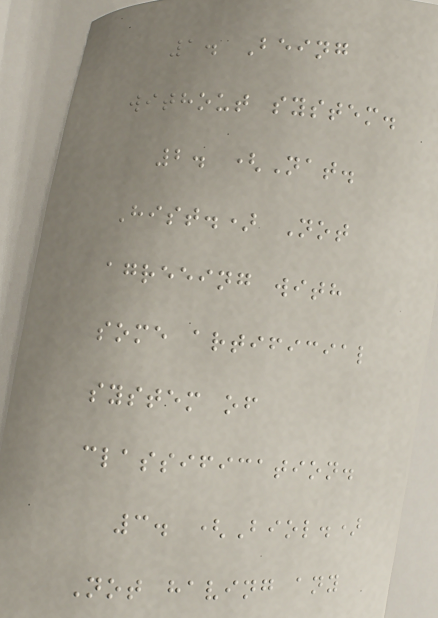1. Being
without system.
2. (Nat.
Hist.) Not
agreeing with
some artificial
system of
classification.
3. (Biol.)
Not having any
